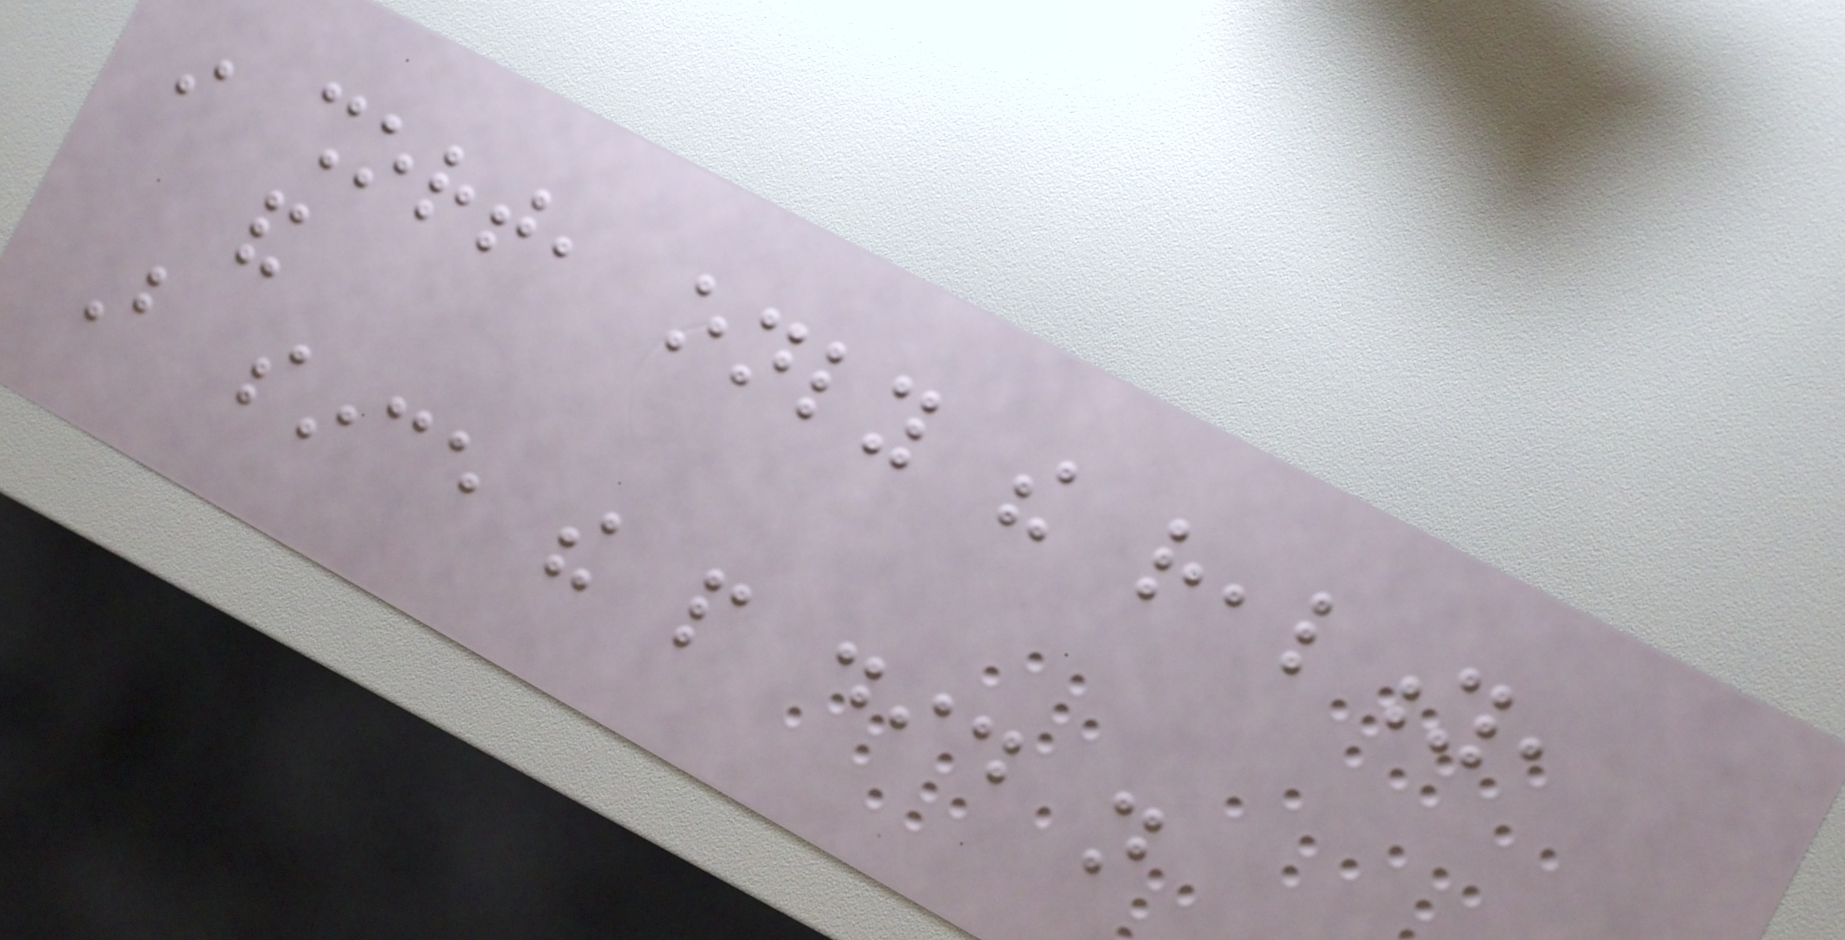in short, only the reality,
and
But since the people did not
